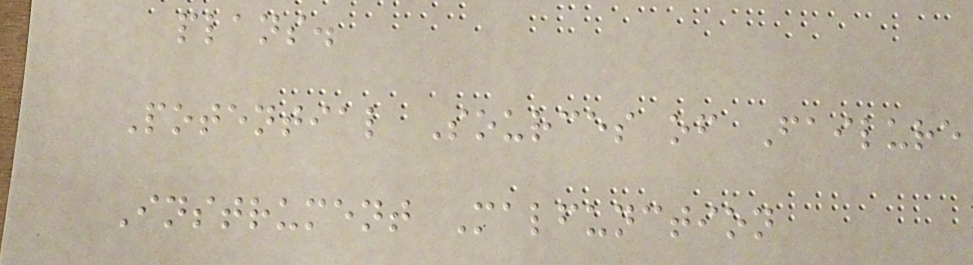plans.
Potential Sources of Failure
Instrument Malfunction
